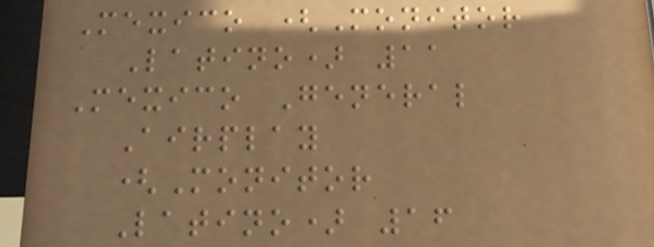Mexico (Monitor
Latino) 11
Mexico General
Airplay
(Monitor
Latino) 16
